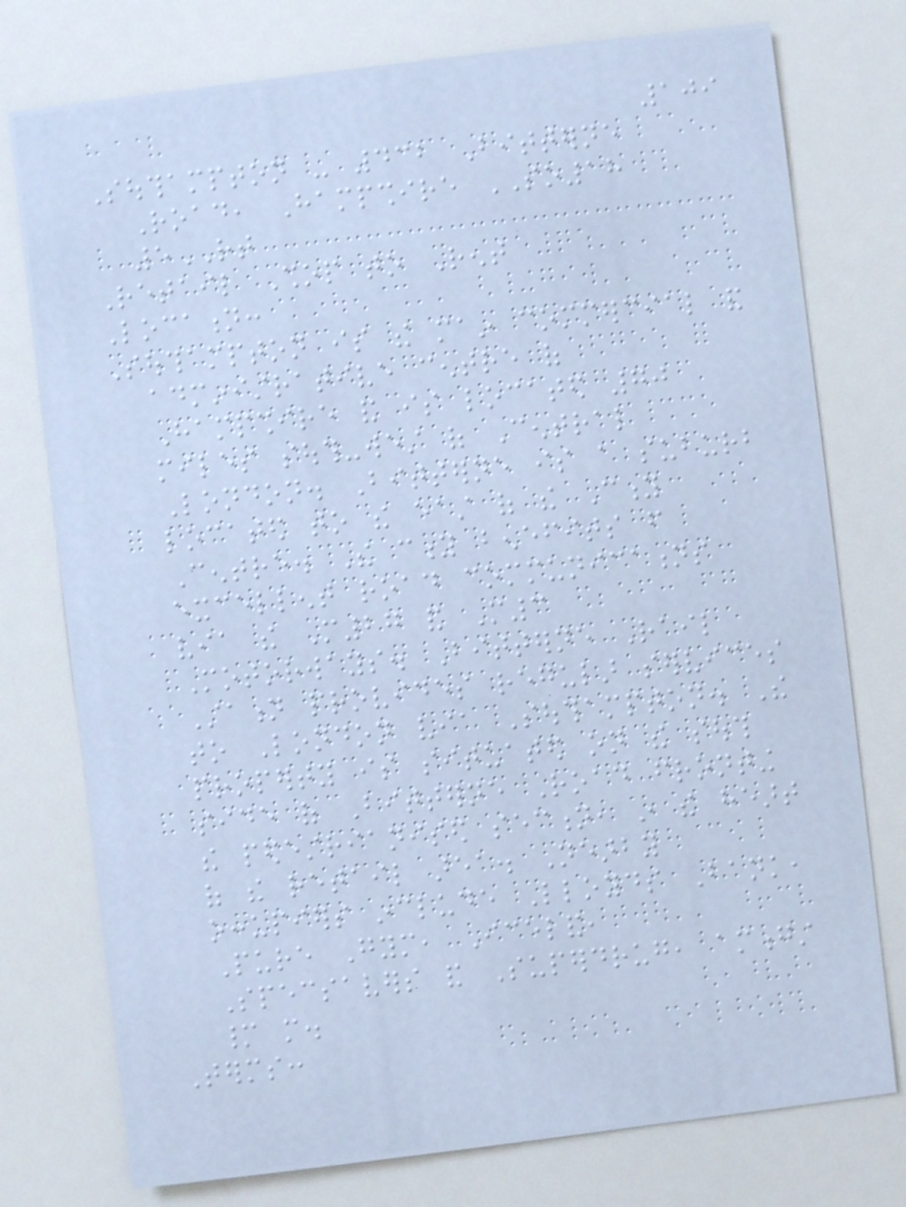109
Southampton - 432 Bitterne
Road, Hampshire SO18
5RT
Retail Shop to Rent
Location:
Southampton is the main commercial and
administrative centre of
Hampshire and is located 70
miles south-west of Central
London. Bitterne is a suburb
located to the east of the City
Centre. The city benefits from
excellent road communications
via the M27 and M3
Motorways. Bitterne Rail
Station provides regular services
to London via Southampton. The
property is situated on the south
side of Bitterne Road fronting
the pedestrianised section, in the heart
of the retail area. Nearby
occupiers include Lloyds Bank,
Pure Gym, Iceland,
Specsavers and Superdrug, amongst
many more.
Terms:
